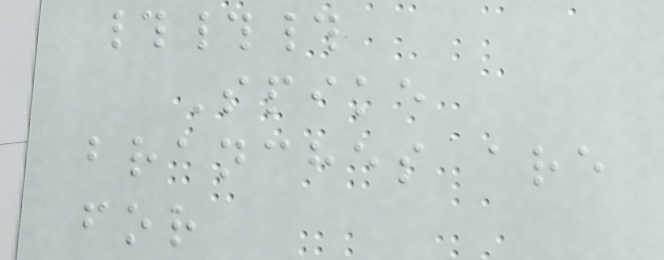###
Spike
branches are
for
